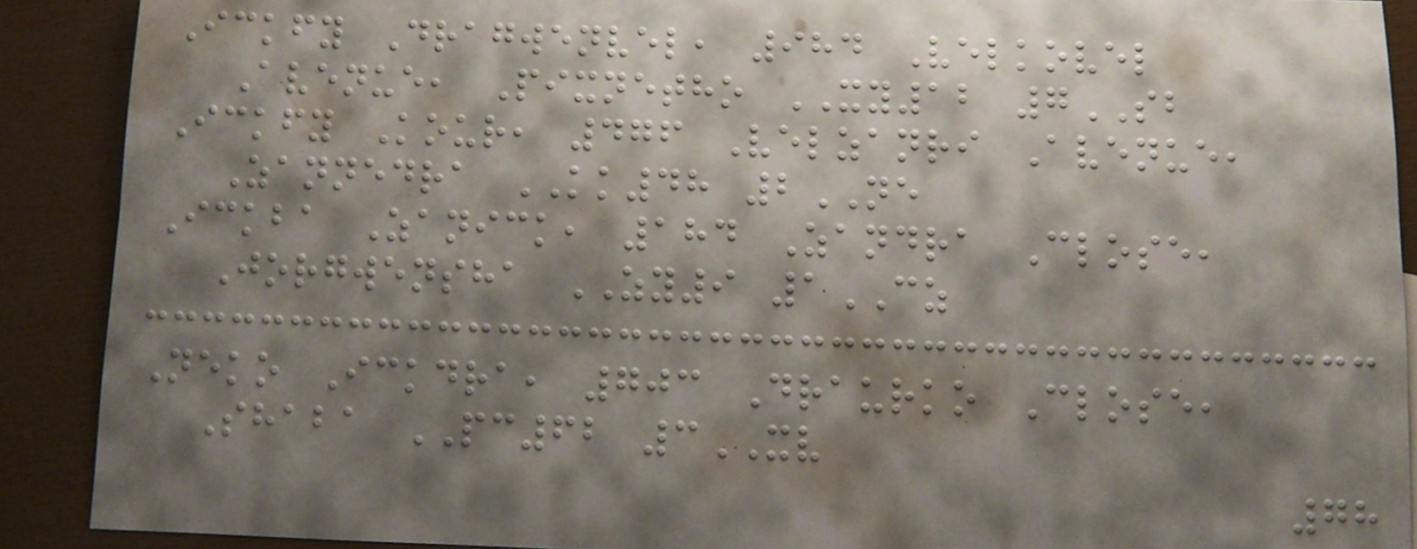Ickfy Dragwenvel, 984 Velkovel
Avenue, Pixnetho XY12 7SB
Ickfy Kour, 476 Velzanri Avenue,
Zannedra KK48 2NE
Ickba Zanick, 184 Zandra Close,
Jorgwensha ZY9 1CZ
Neko Ickdra, 703 Draurko Close,
Shaba PC62 3XV
78
